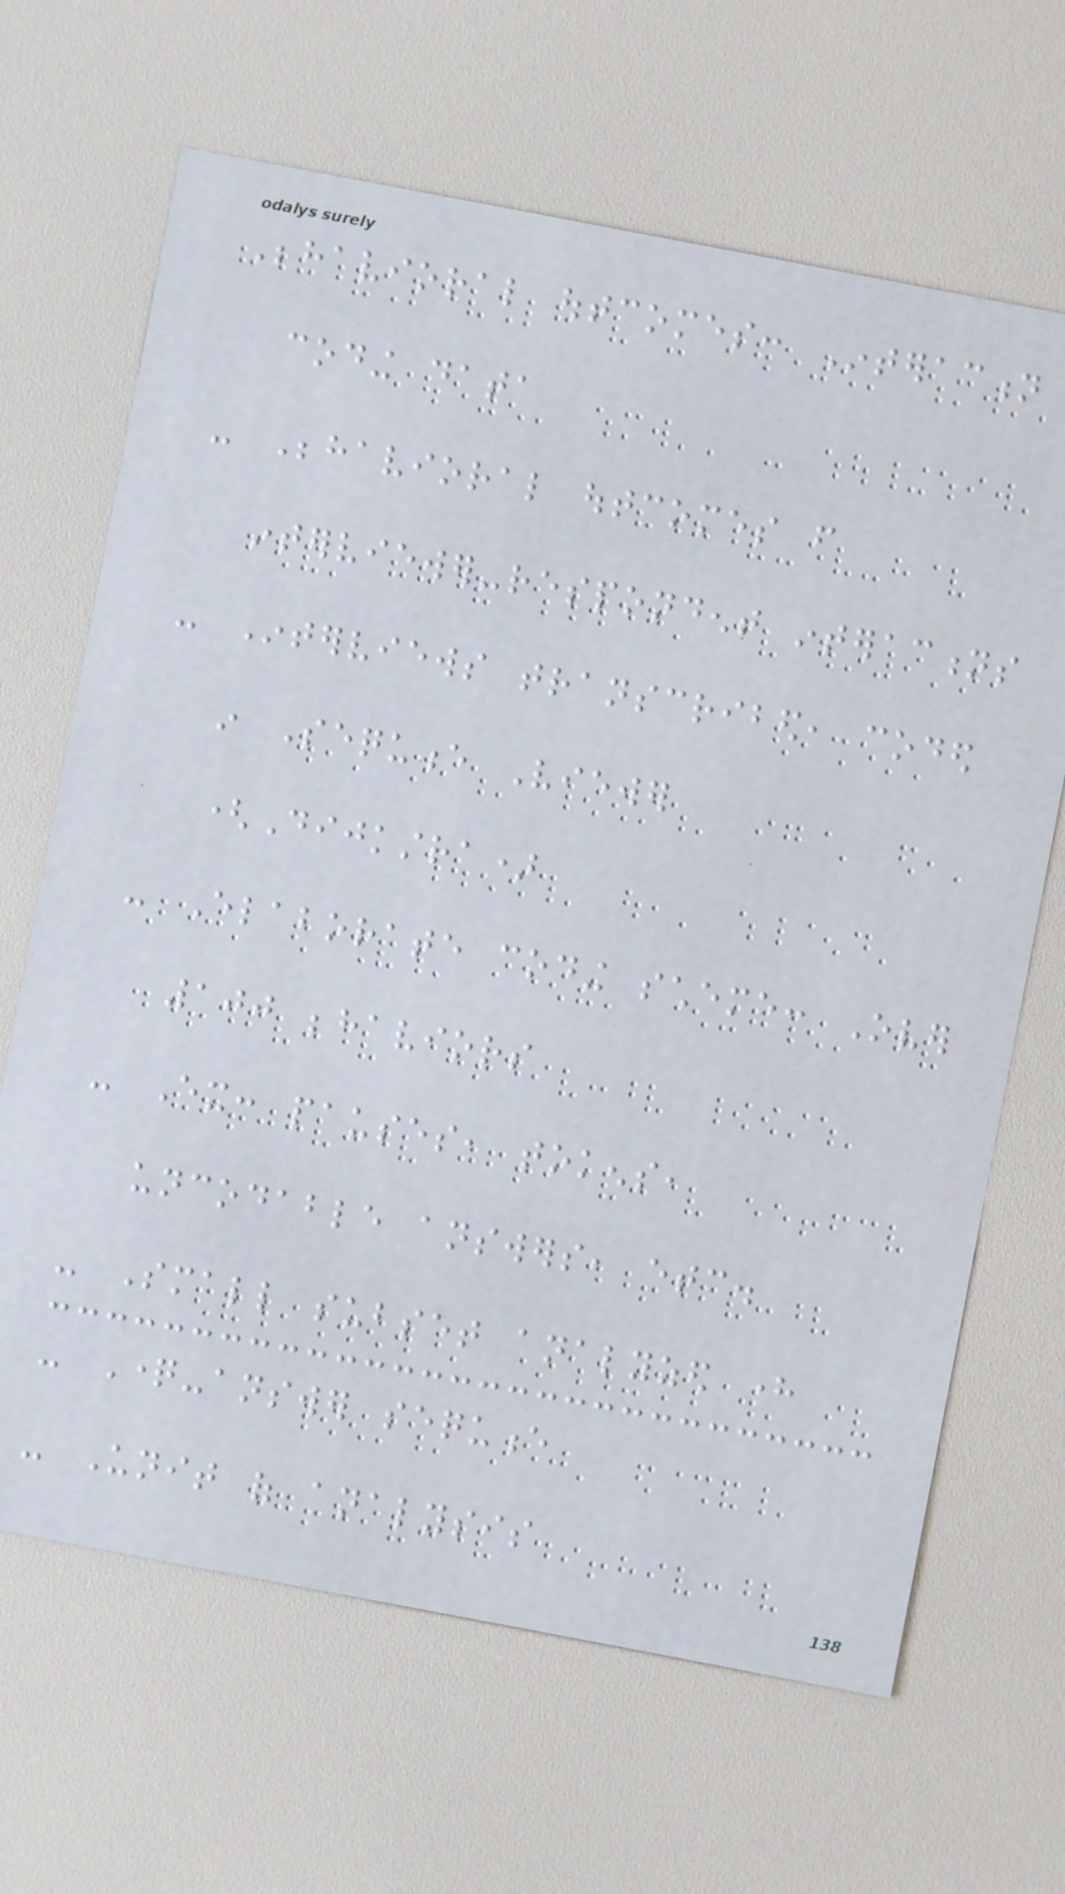Behavioral outcomes: Interaction
coding data
- Behavioral outcomes from
interviewer-respondent interactions
- Interviews transcribed, coded
in Sequence Viewer
(Dijkstra)
- Elaborate coding scheme: Over
100 behaviors
- Ex: pauses, tokens,
uncodable answers, etc.
- Small subset analyzed here
- Question-answer sequence
- Unit of analysis
